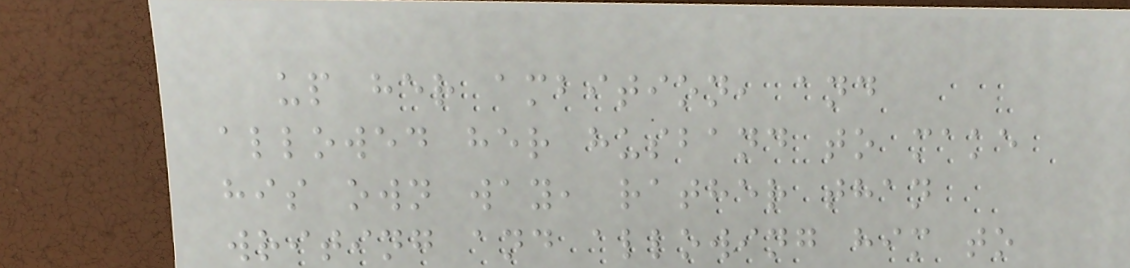up her ambition, and
allowed her husband to make
his own way, rather than
writing and allowing him to
